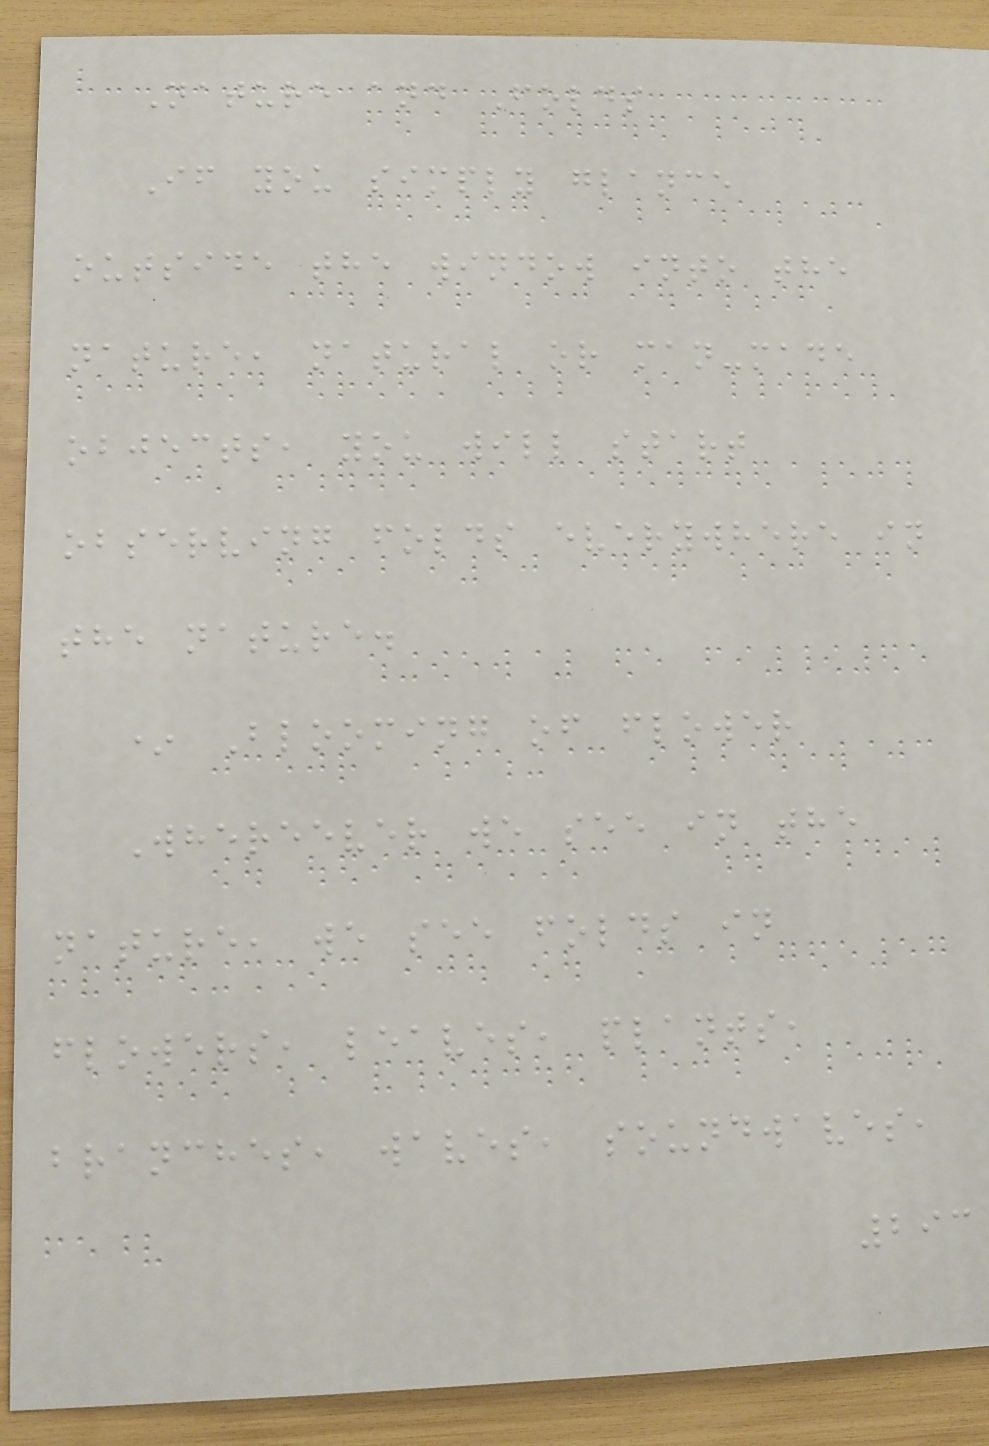Nature and Folds
If you simply glance
outside the window into the
nature, natural or man-made
objects, you will start
observing folds everywhere in
the nature.
* Blooming of flower
Whereever we see in the
nature, we see folds in
flowers, leaves, plants,
branches, waves, soundwaves,
293
